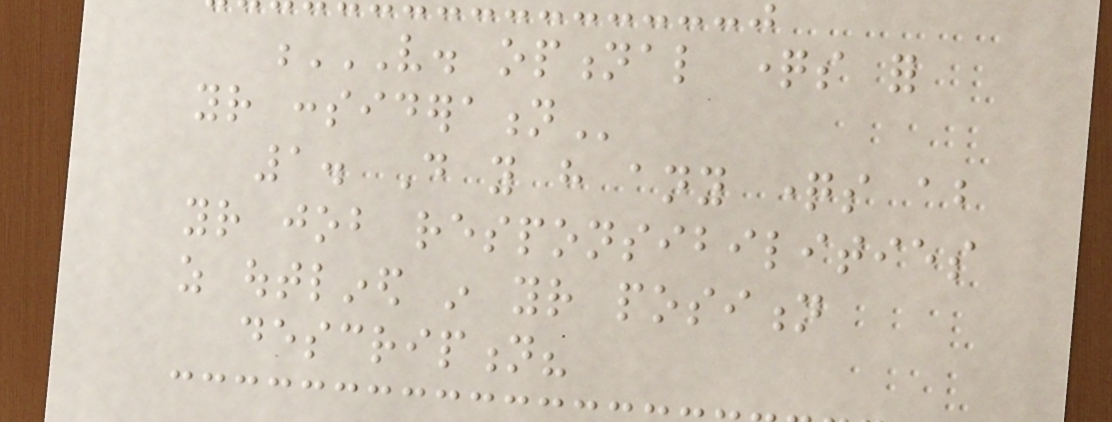V. OPTIONAL QUESTIONS FOR
YOUR CONSIDERATION
1. Do you have any questions about
your job responsibilities
as outlined in your position
description?
